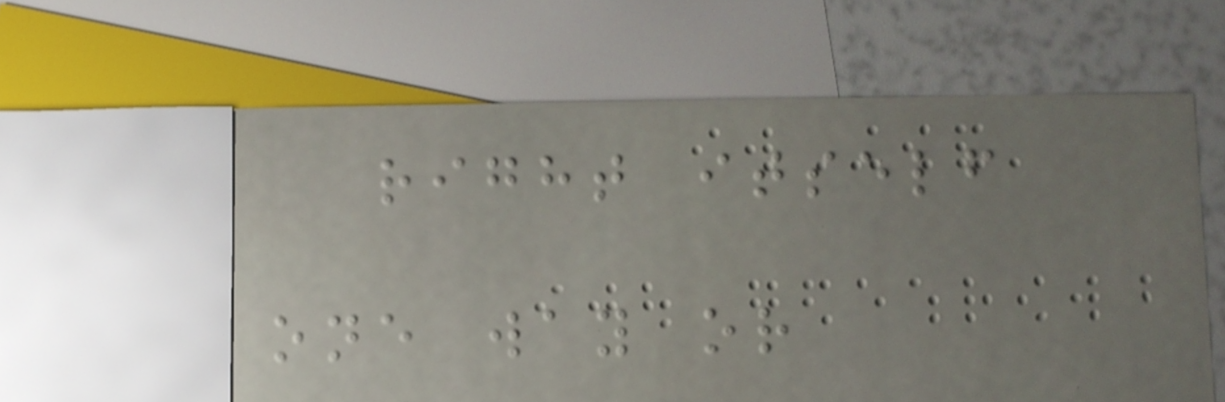right itself
one way or
